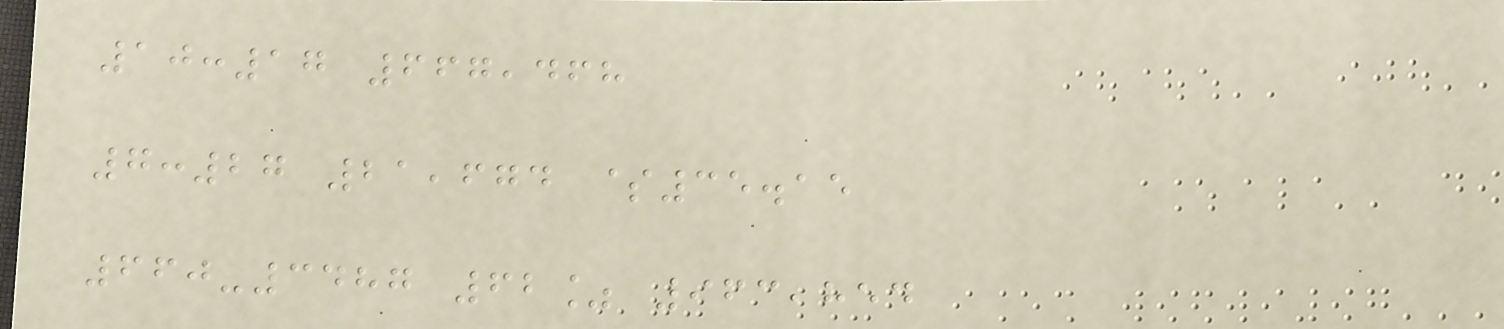10:17 667,468
7:27 21,674 $35.15
660-3487 62% 963,854
